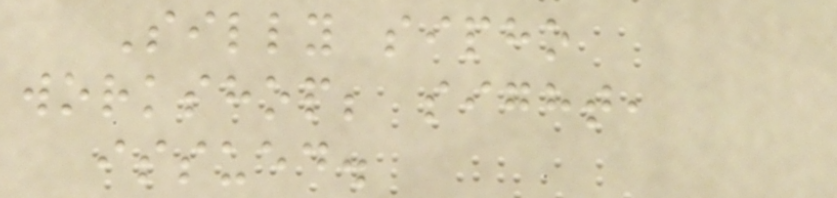Silly sipho
workshop; sight,
issued.
